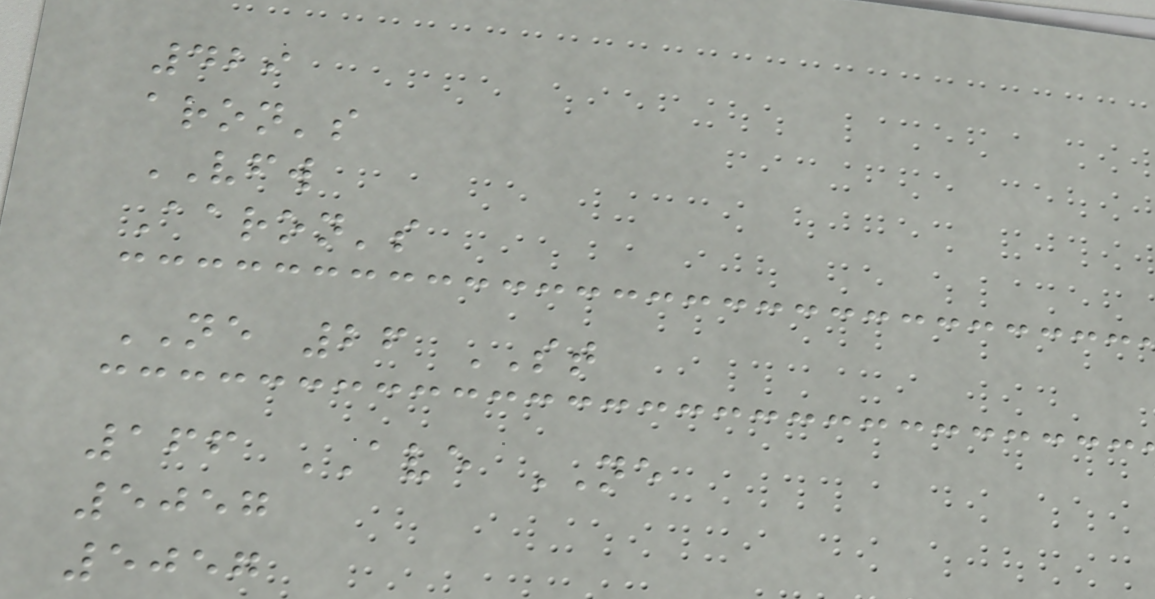429
aron's
VFW
Aaron's
NE 26 ST
166 AVE NE
5057
5057
